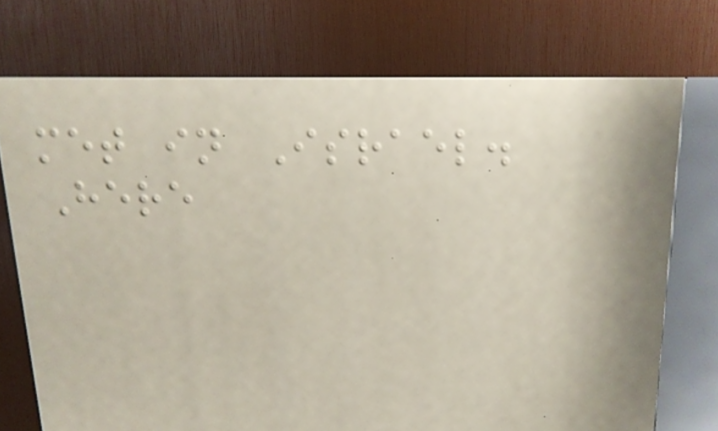met in Israel.
Here
